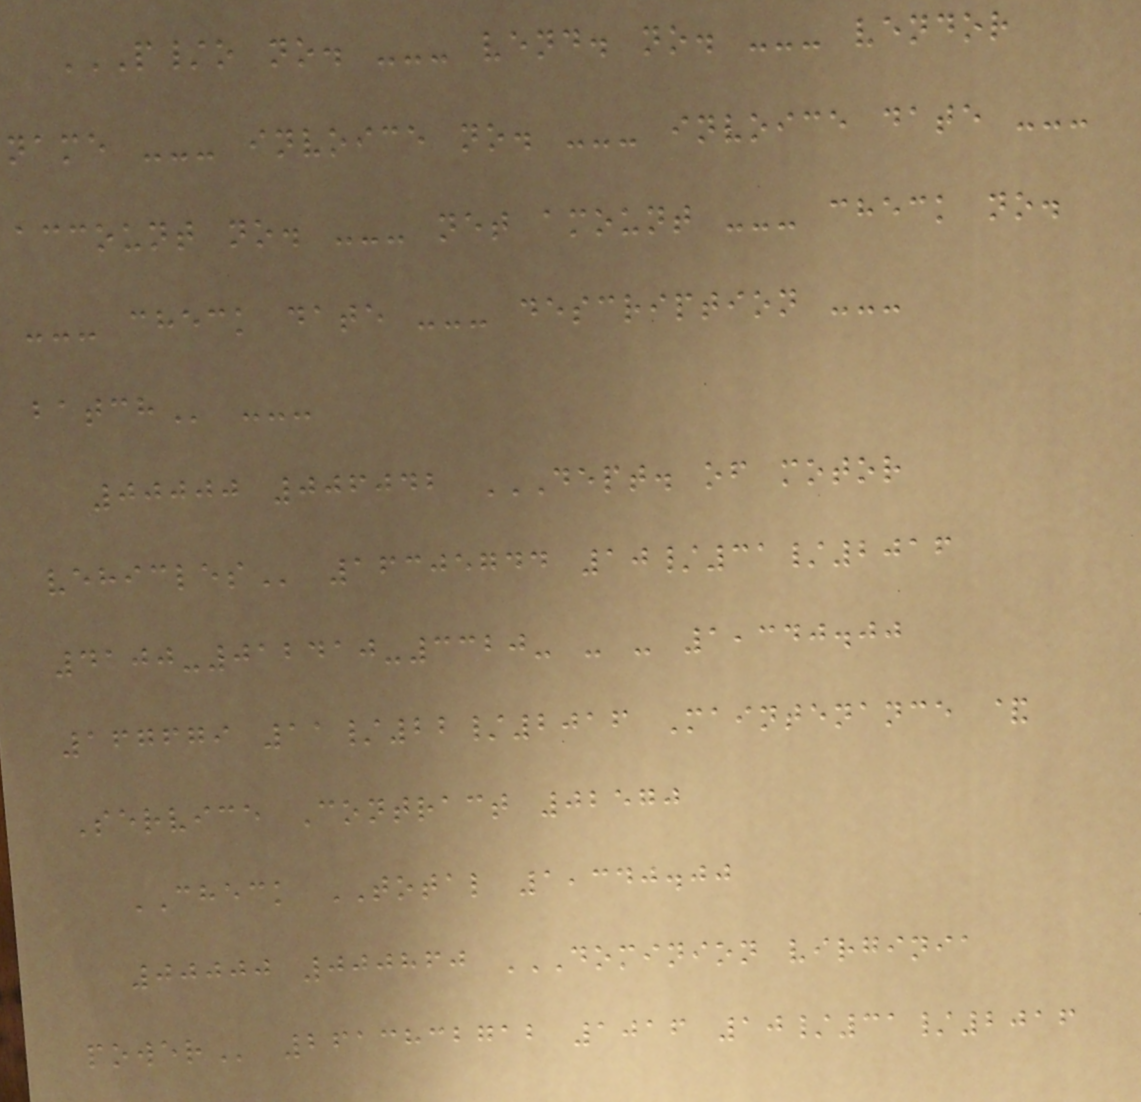P/O NO. --- VEND. NO. --- VENDOR
NAME --- INVOICE NO. --- INVOICE DATE ---
ACCOUNT NO. --- NET AMOUNT --- CHECK NO.
--- CHECK DATE --- DESCRIPTION ---
BATCH ---
00000 006042 DEPT. OF MOTOR
VEHICLES 16305744 10/31/2016
4100-012410-3320- - - 1,340.00
167679 11/22/2016 Maintenance &
Service Contract 02570
CHECK TOTAL 1,340.00
00000 000860 DOMINION VIRGINIA
POWER 2613832712 1016 10/31/2016
